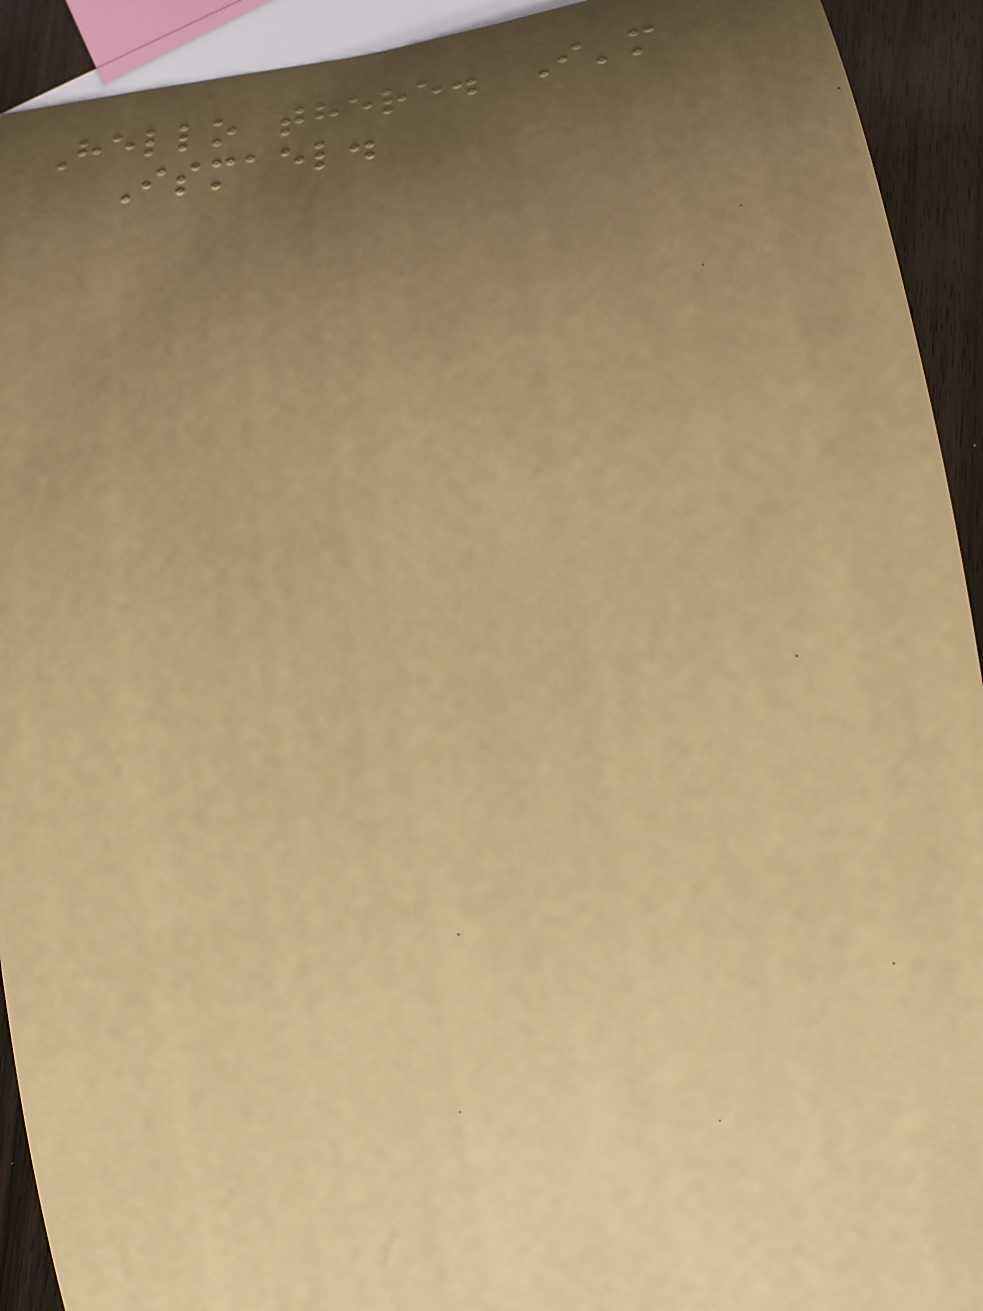Hello there. I'm
Ismael.
